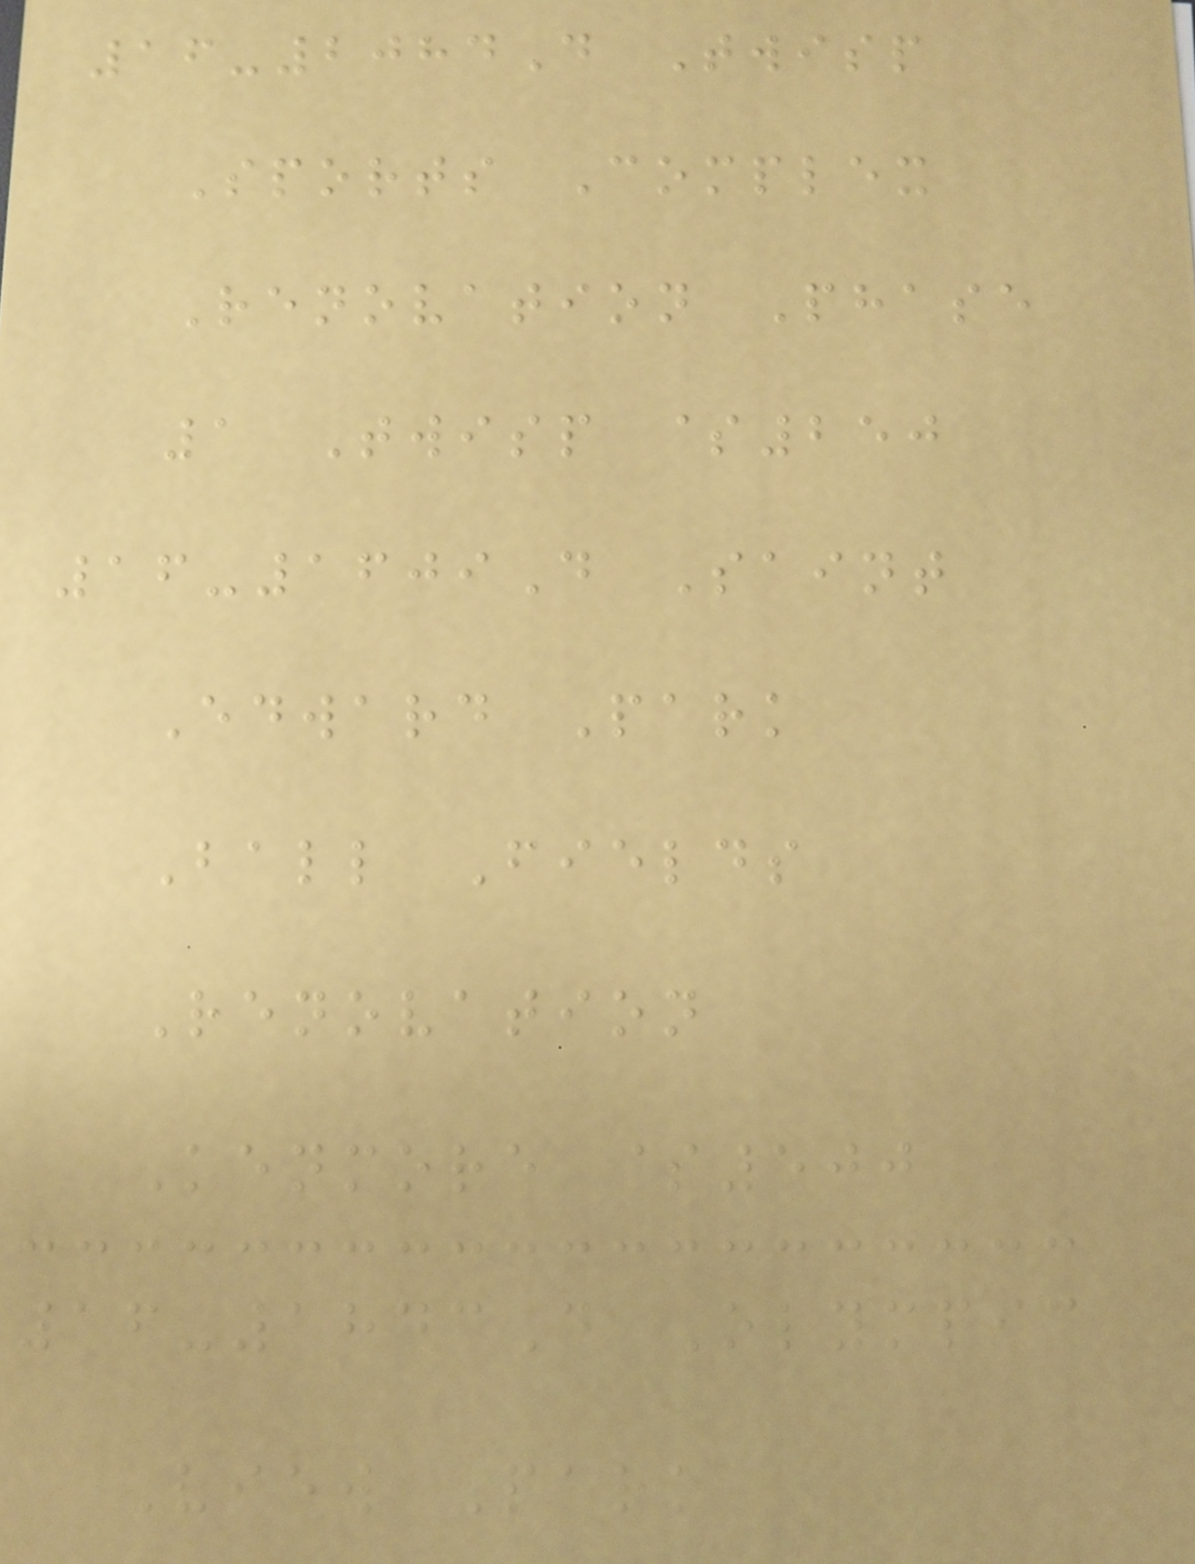16-2084D Twisp
Sports Complex
Renovation Phase
1 Twisp $250
16-1609D Saint
Edward Park
Ball Fields
Renovation
Kenmore $500
16-1843D Olympic
View Park
